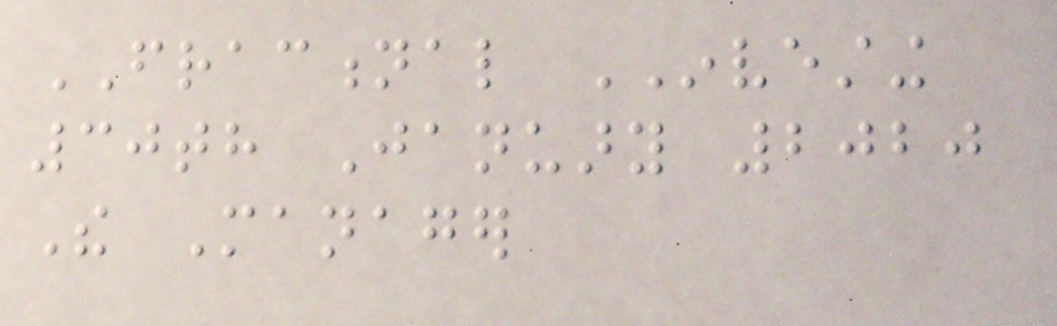FRACTIONAL INVESTING
30th January 2020
The Manager
